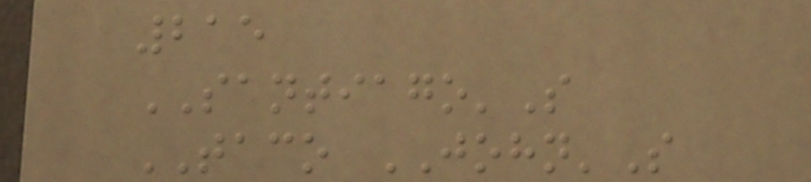215
SANTIAGO'S
TACO JOHN'S
